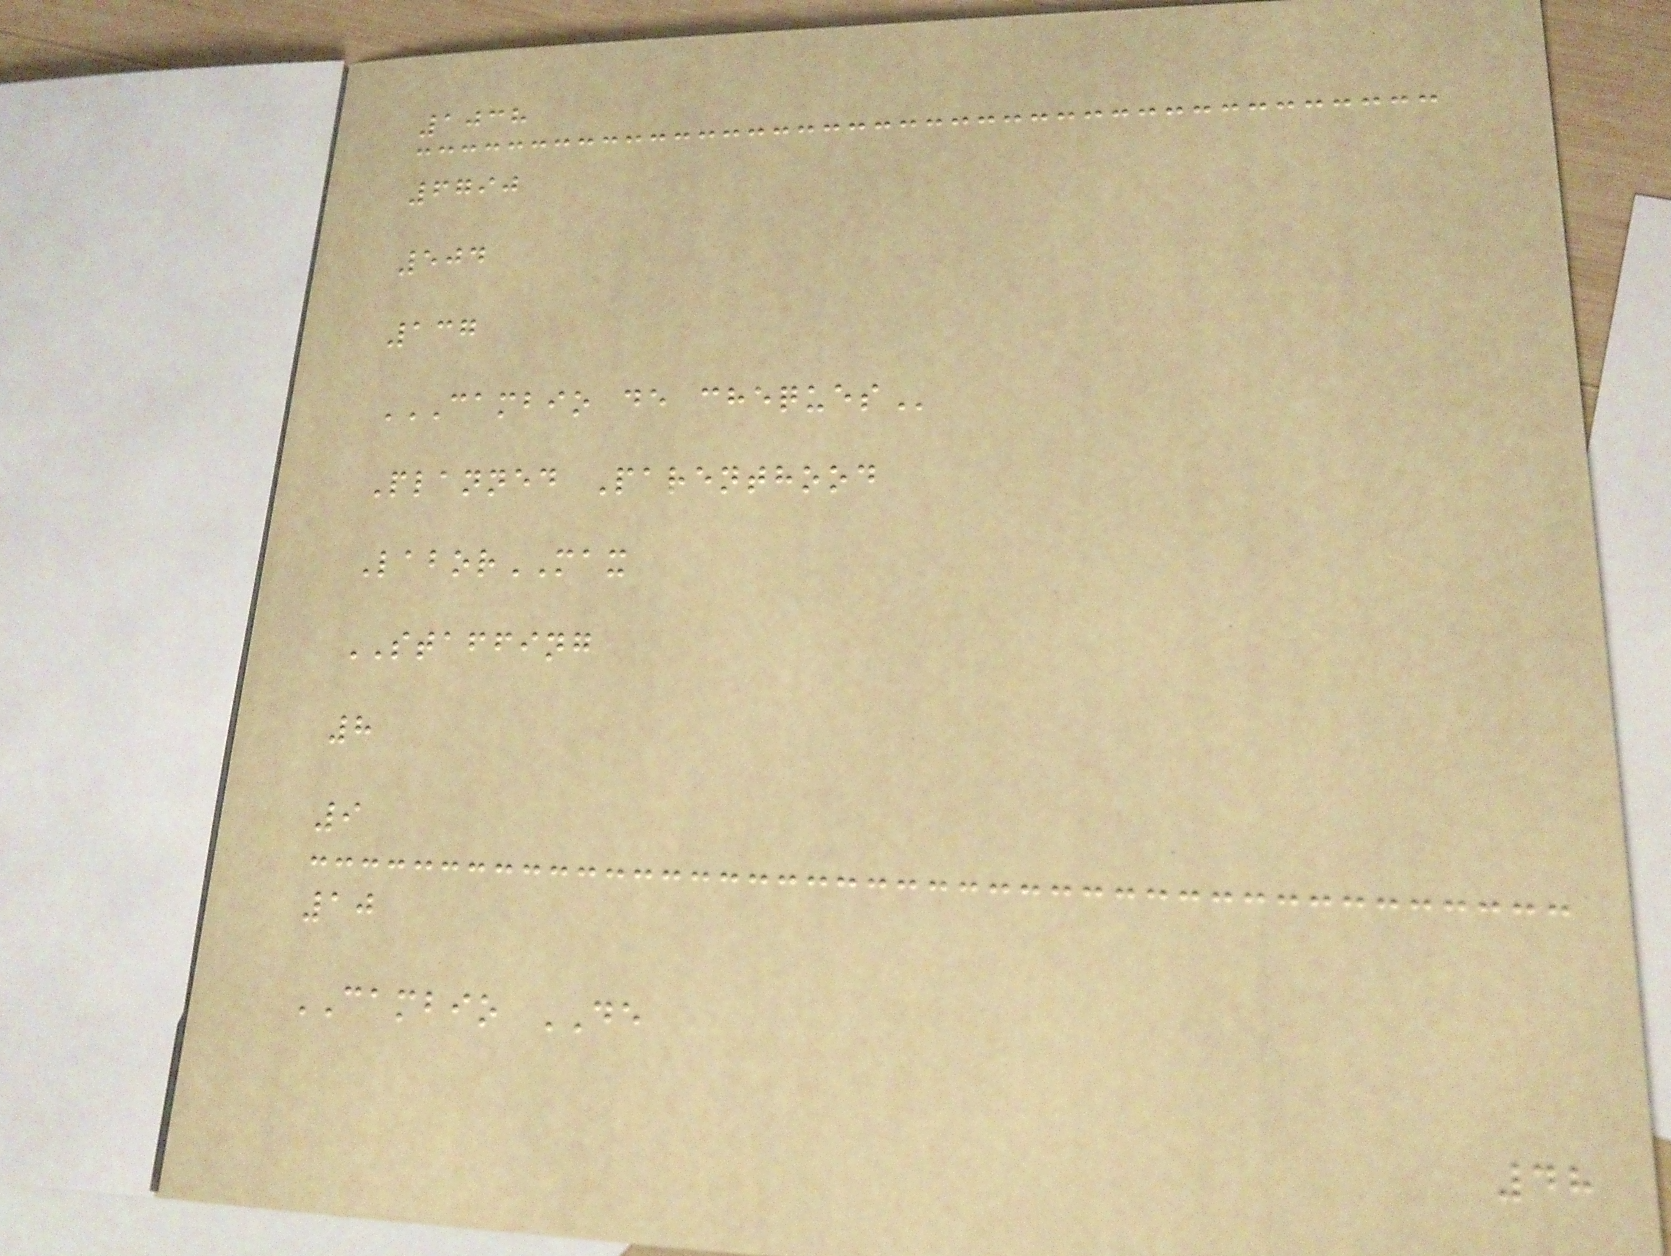1038
6790
504
137
CAMBIO DE CHEQUES
Planned Parenthood
LaborMAX
STAFFING
8
9
10
CAMBIO DE
48
